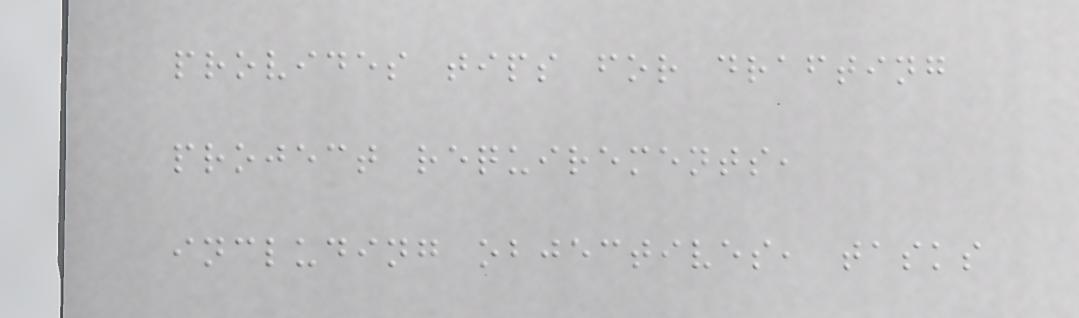provides tips for drafting
project requirements,
including objectives, tasks
